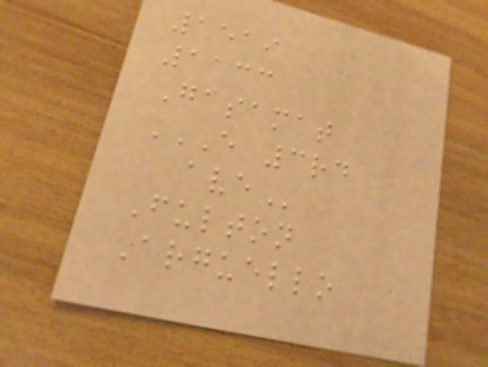1519
1133
Gasamat
E 3RD
AVE
Fulton
Arguello
